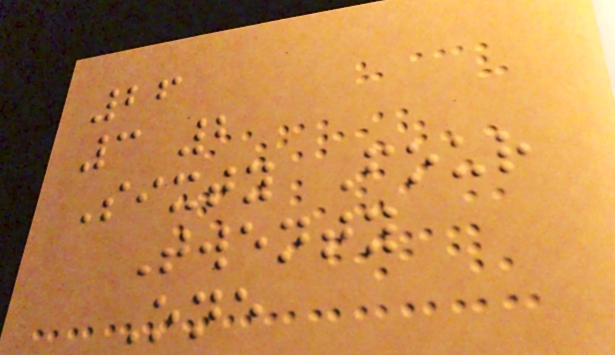26
3 2
Sixty Four
Twenty
One
